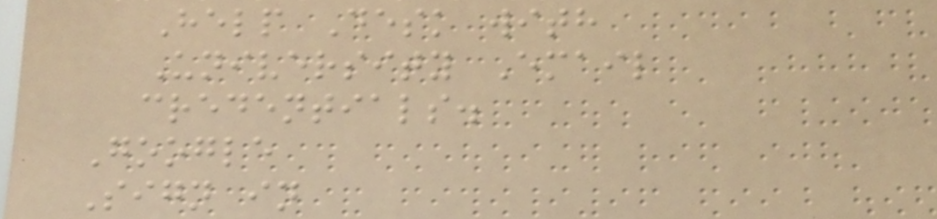Help Desk with
University Email
credentials.
Google
Sign in
